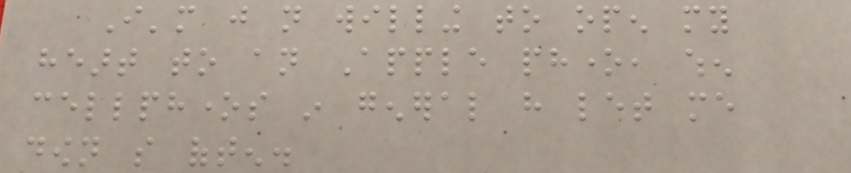I'm just not willing to open my
heart to an Apple phone, when
cellphones in general have let me
down so often.
